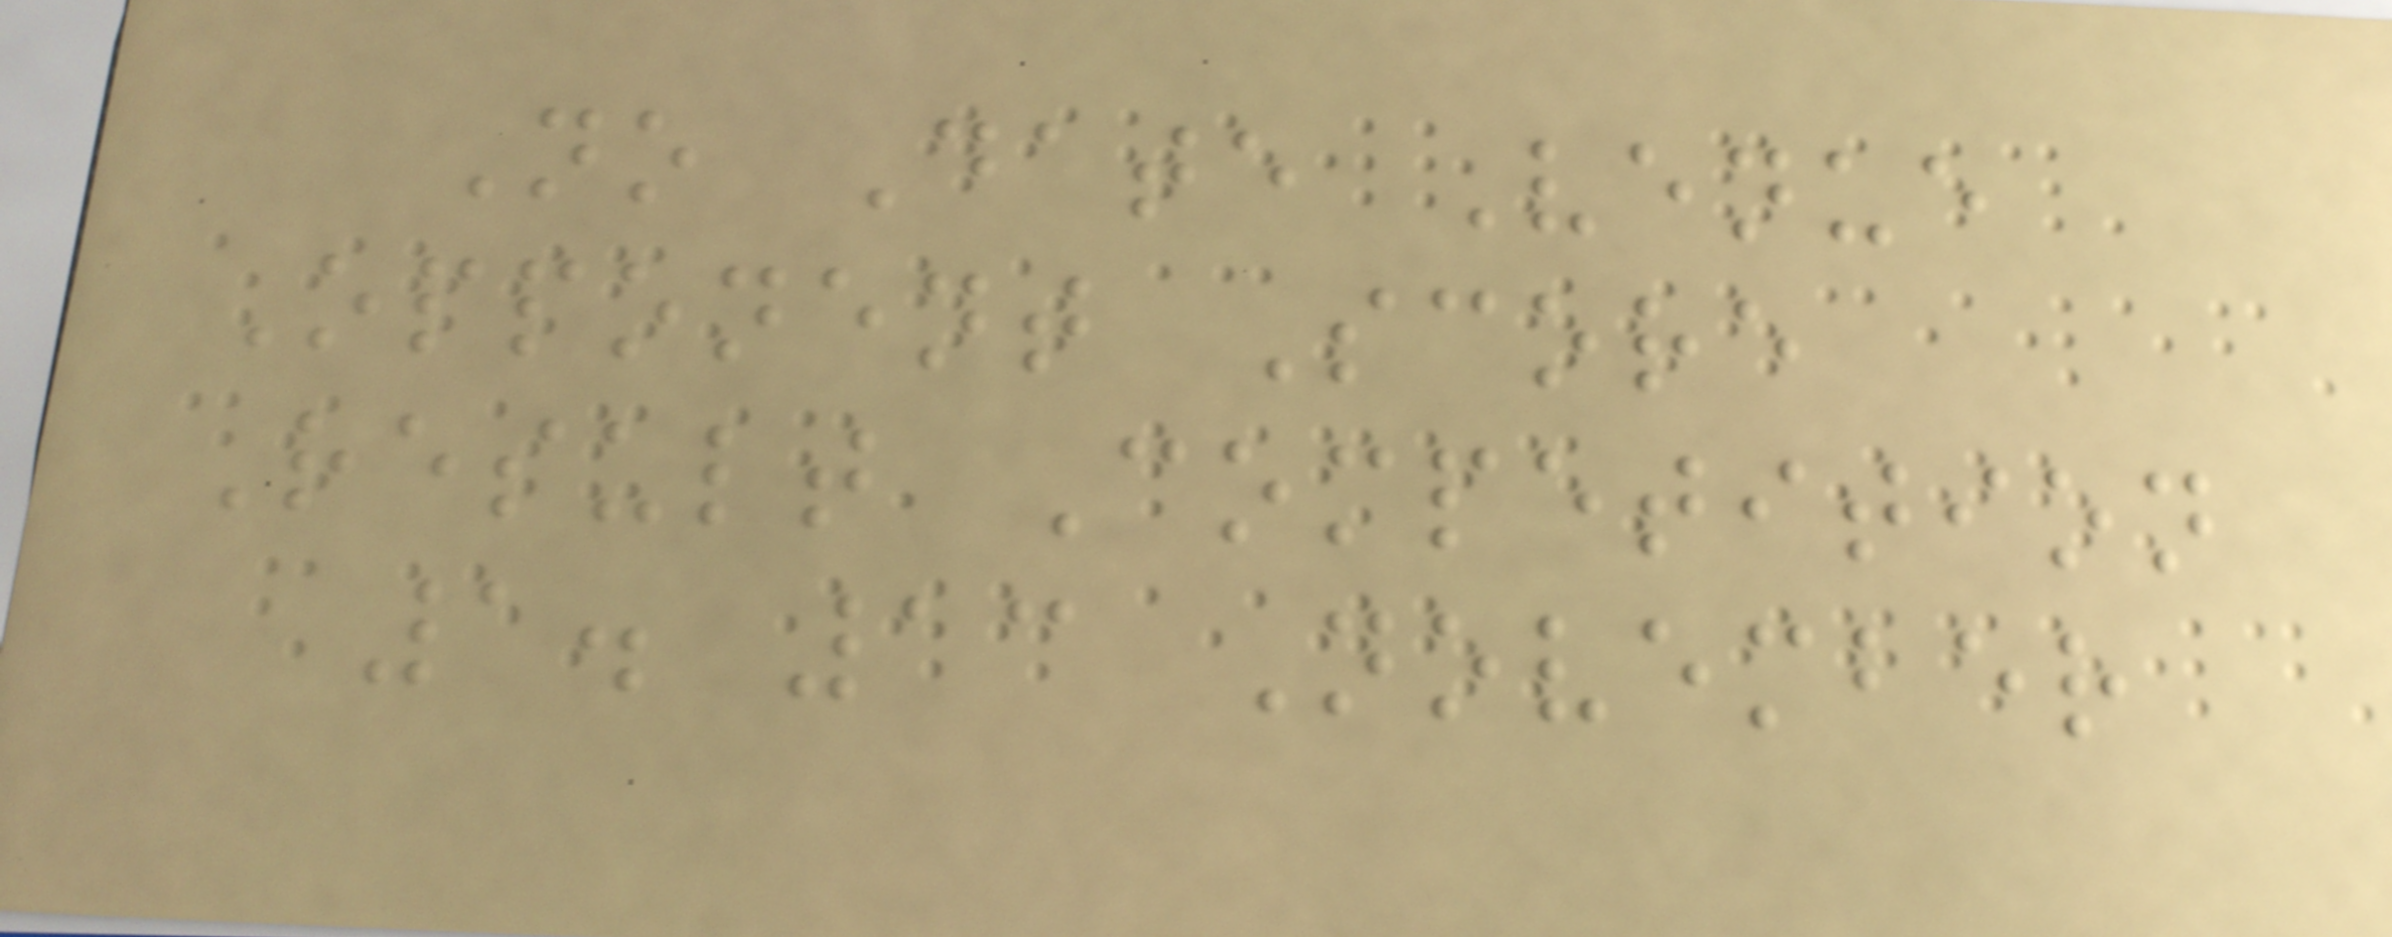No Date Venue
Opponent Score
Result Competition
1. 13 November
